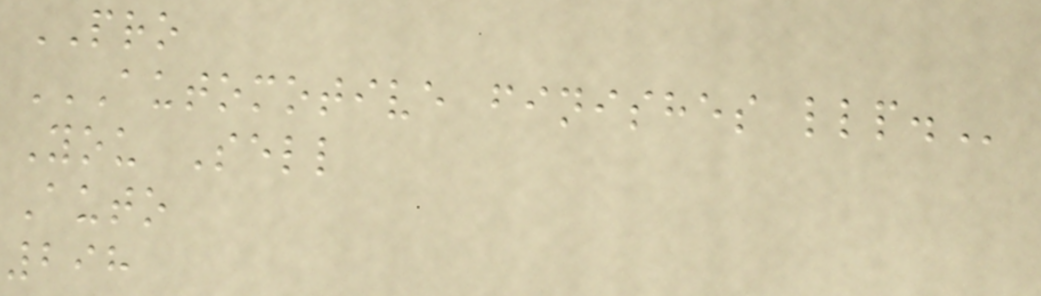PRO
AUTOMOTIVE FINISHES LLP.
You Sell
Auto
298
